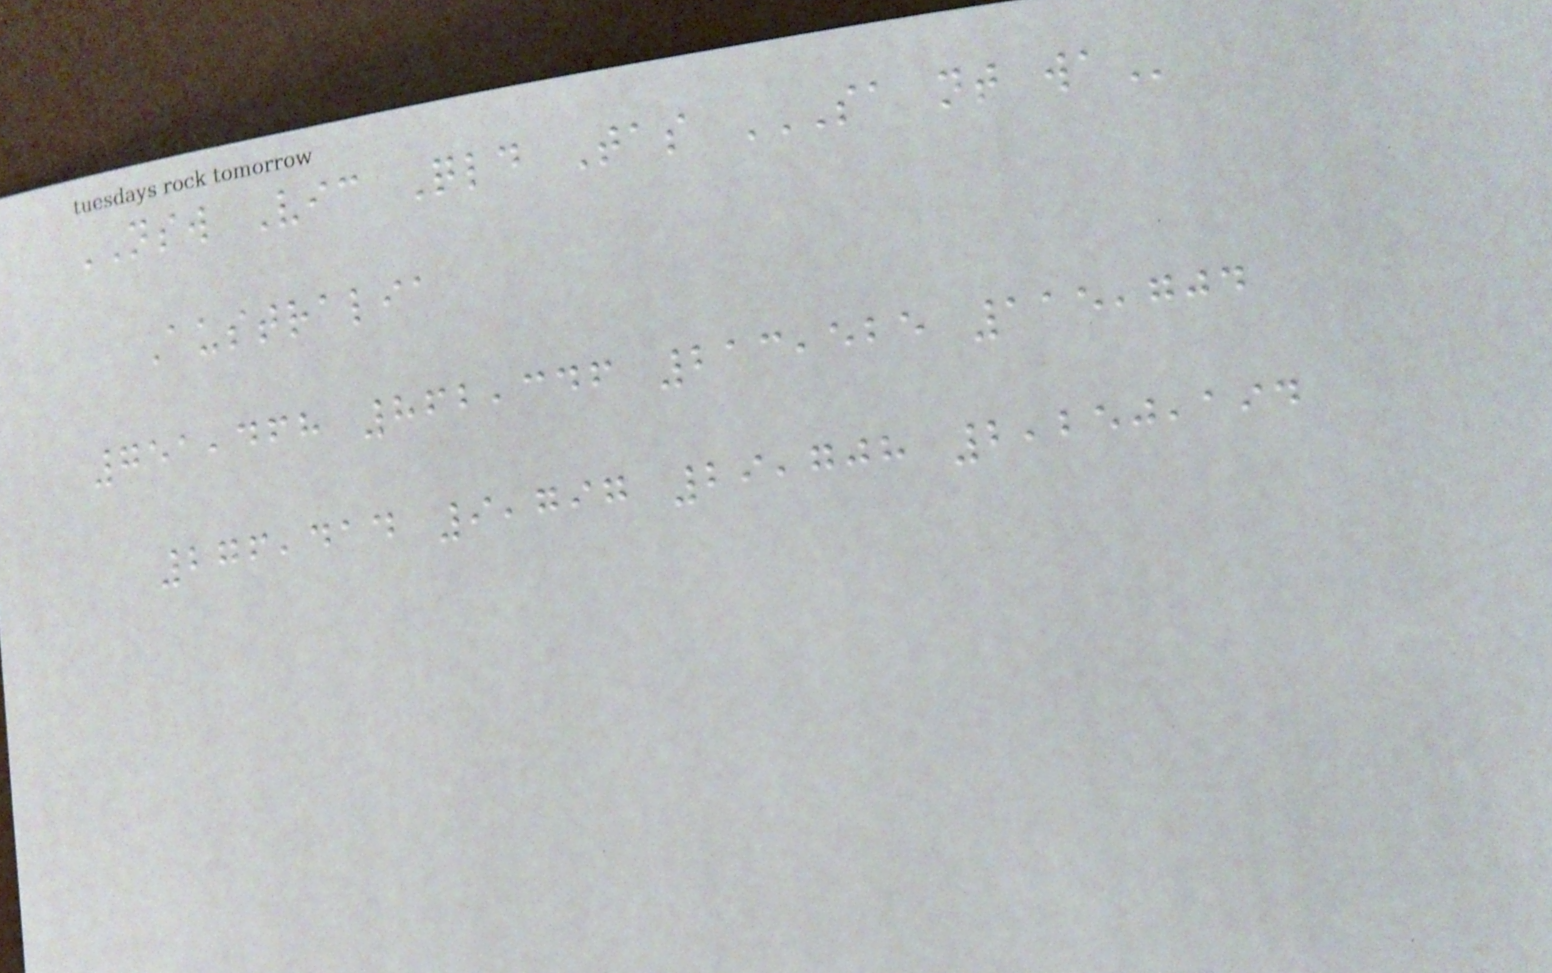NSW Vic Qld Tas SA NT WA
Australia
751,468 862,346 213,525 115,704
276,414 9,797 29,708 2,250,194
